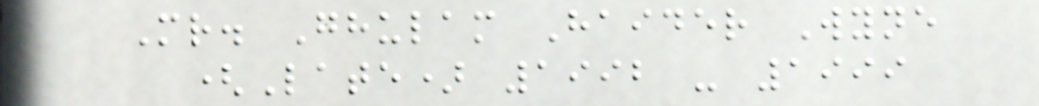Mr. Ghulam Haider Wyne
(Late) 1992 - 1999
